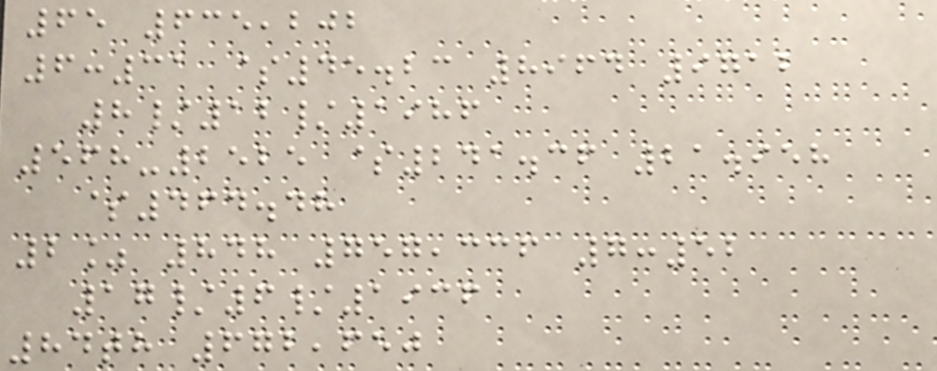65 635,202
6:31 $45.23 8964 9712
8/12/1986
568-2525 $241.36 21.958
$464.48
2% 848 757,336 7:52
17/6/1936
84th 672,650
